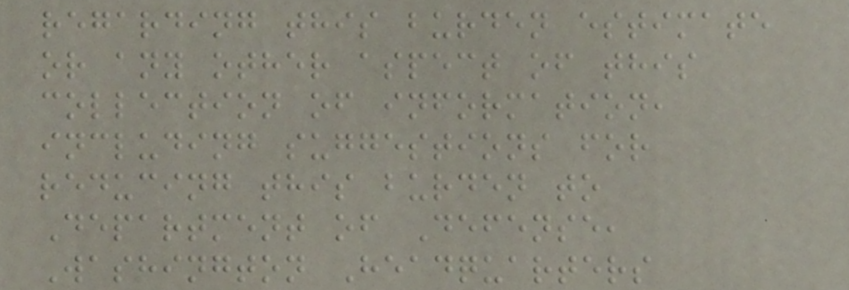regarding this burden estimate
or any other aspect of this
collection of information,
including suggestions for
reducing this burden to
Department of Defense,
Washington Headquarters
